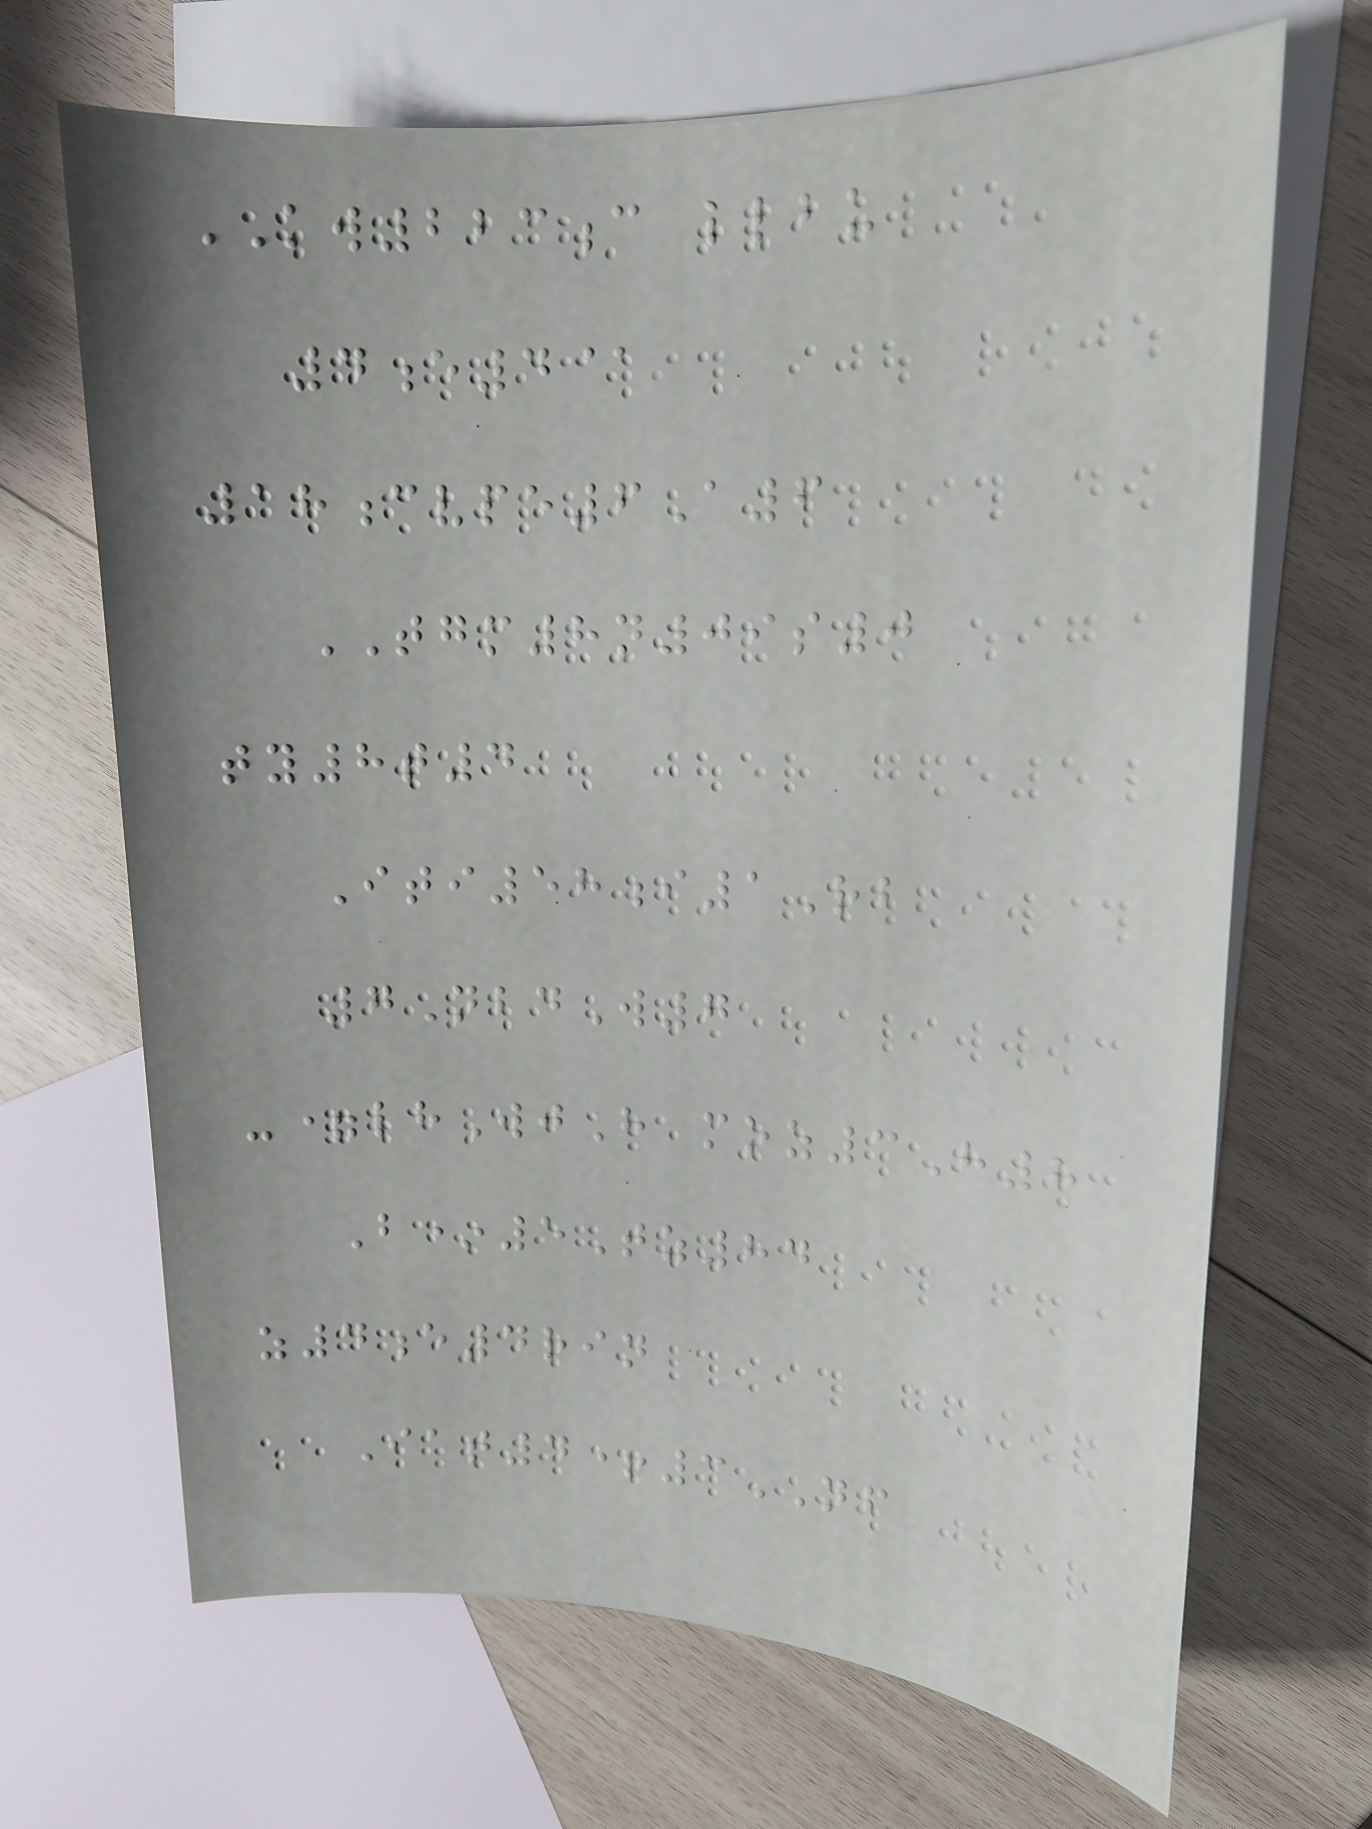KW223c llbu
4e4@
18cvpe6A6
TGM8n09s0
ty8t4
Iti58i1Rb
7NbdW7
-=lhWjH moz3H8
B*5Tz84
z4e4rin
Iat4+3NF
